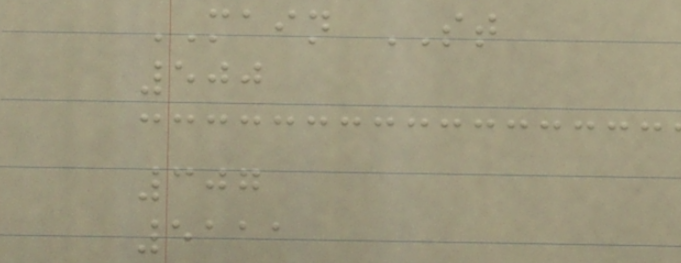MAIN ST
500
307
5111
